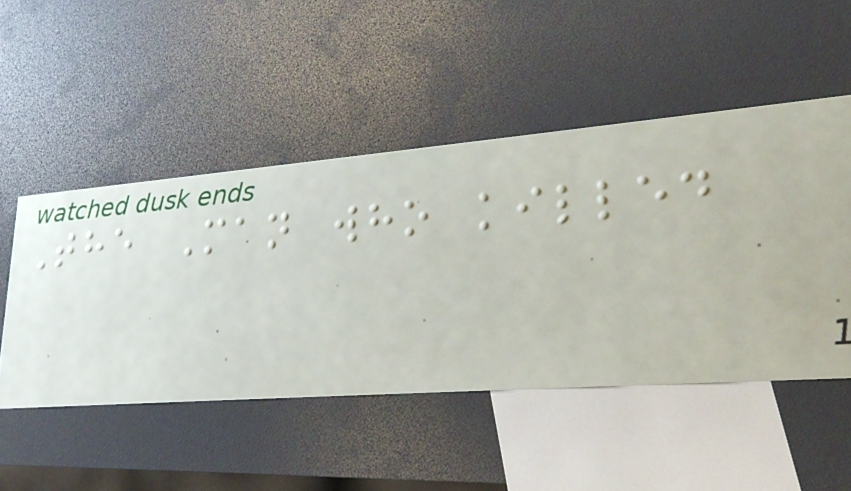The Man who killed
